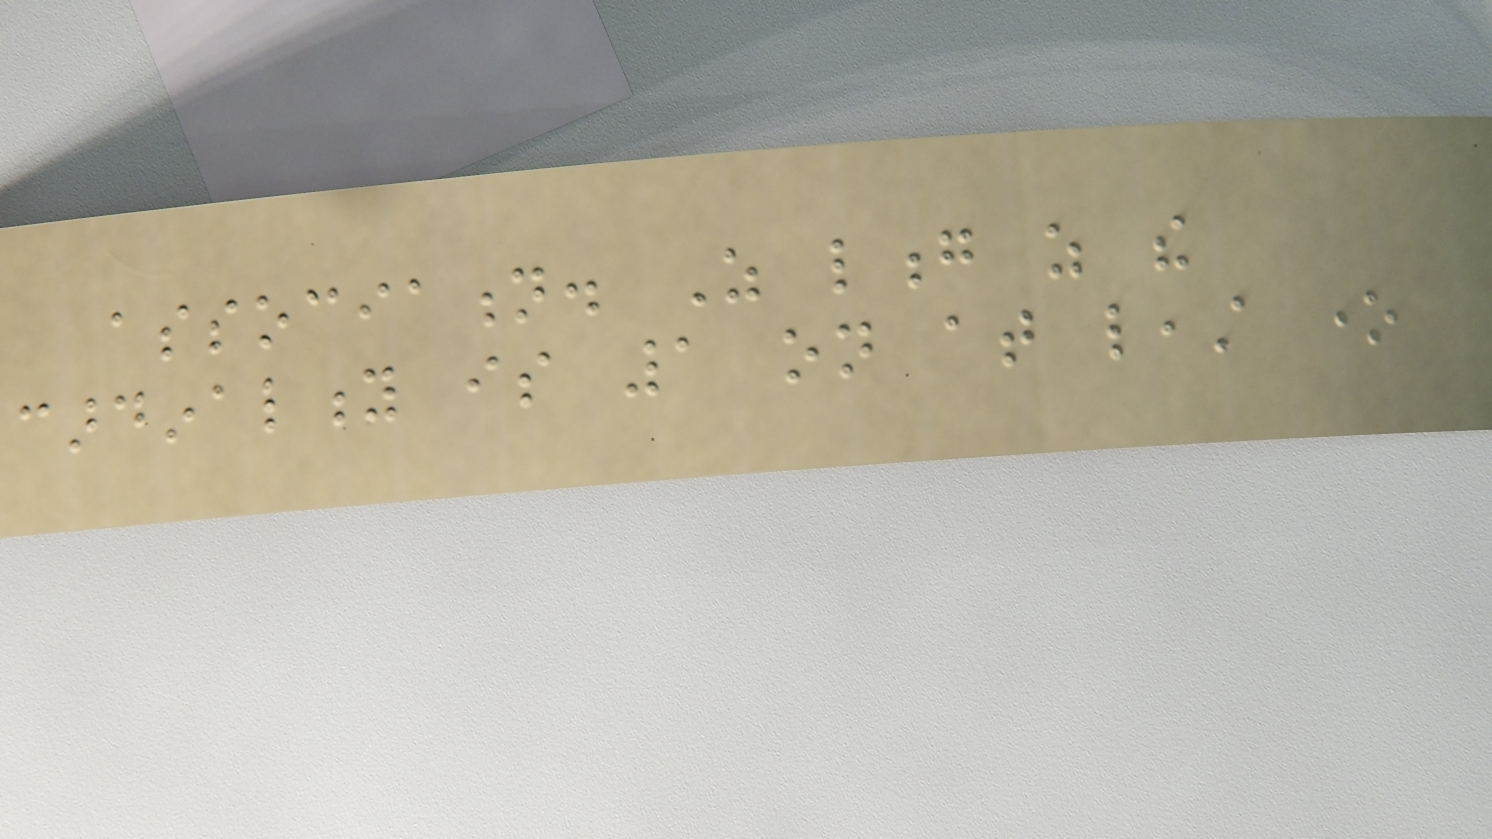association. As long as the
cardinality is 1 on at least one
